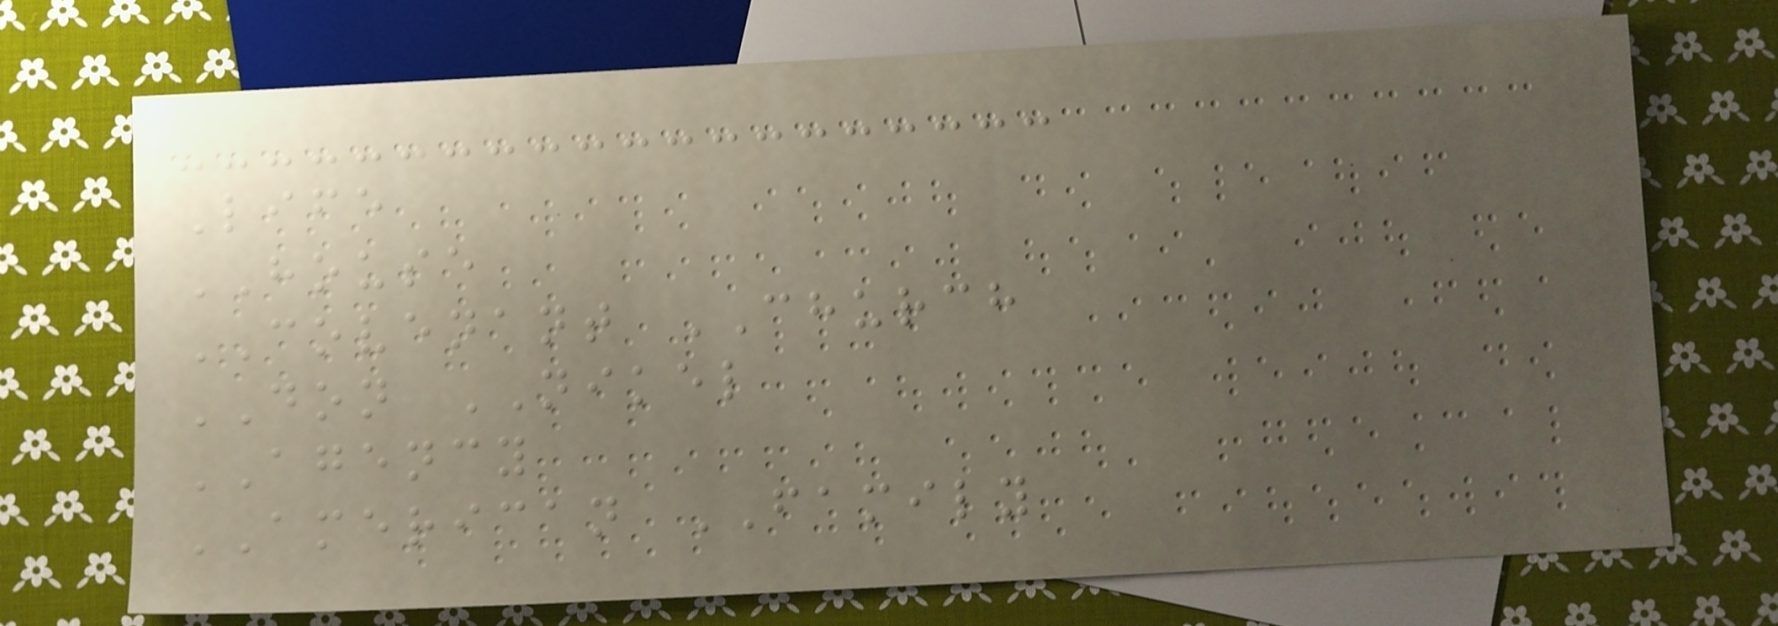Life
HOUSE
COVENANT CHURCH
DON NIKEL
AGENCY
AMERICAN FAMILY
